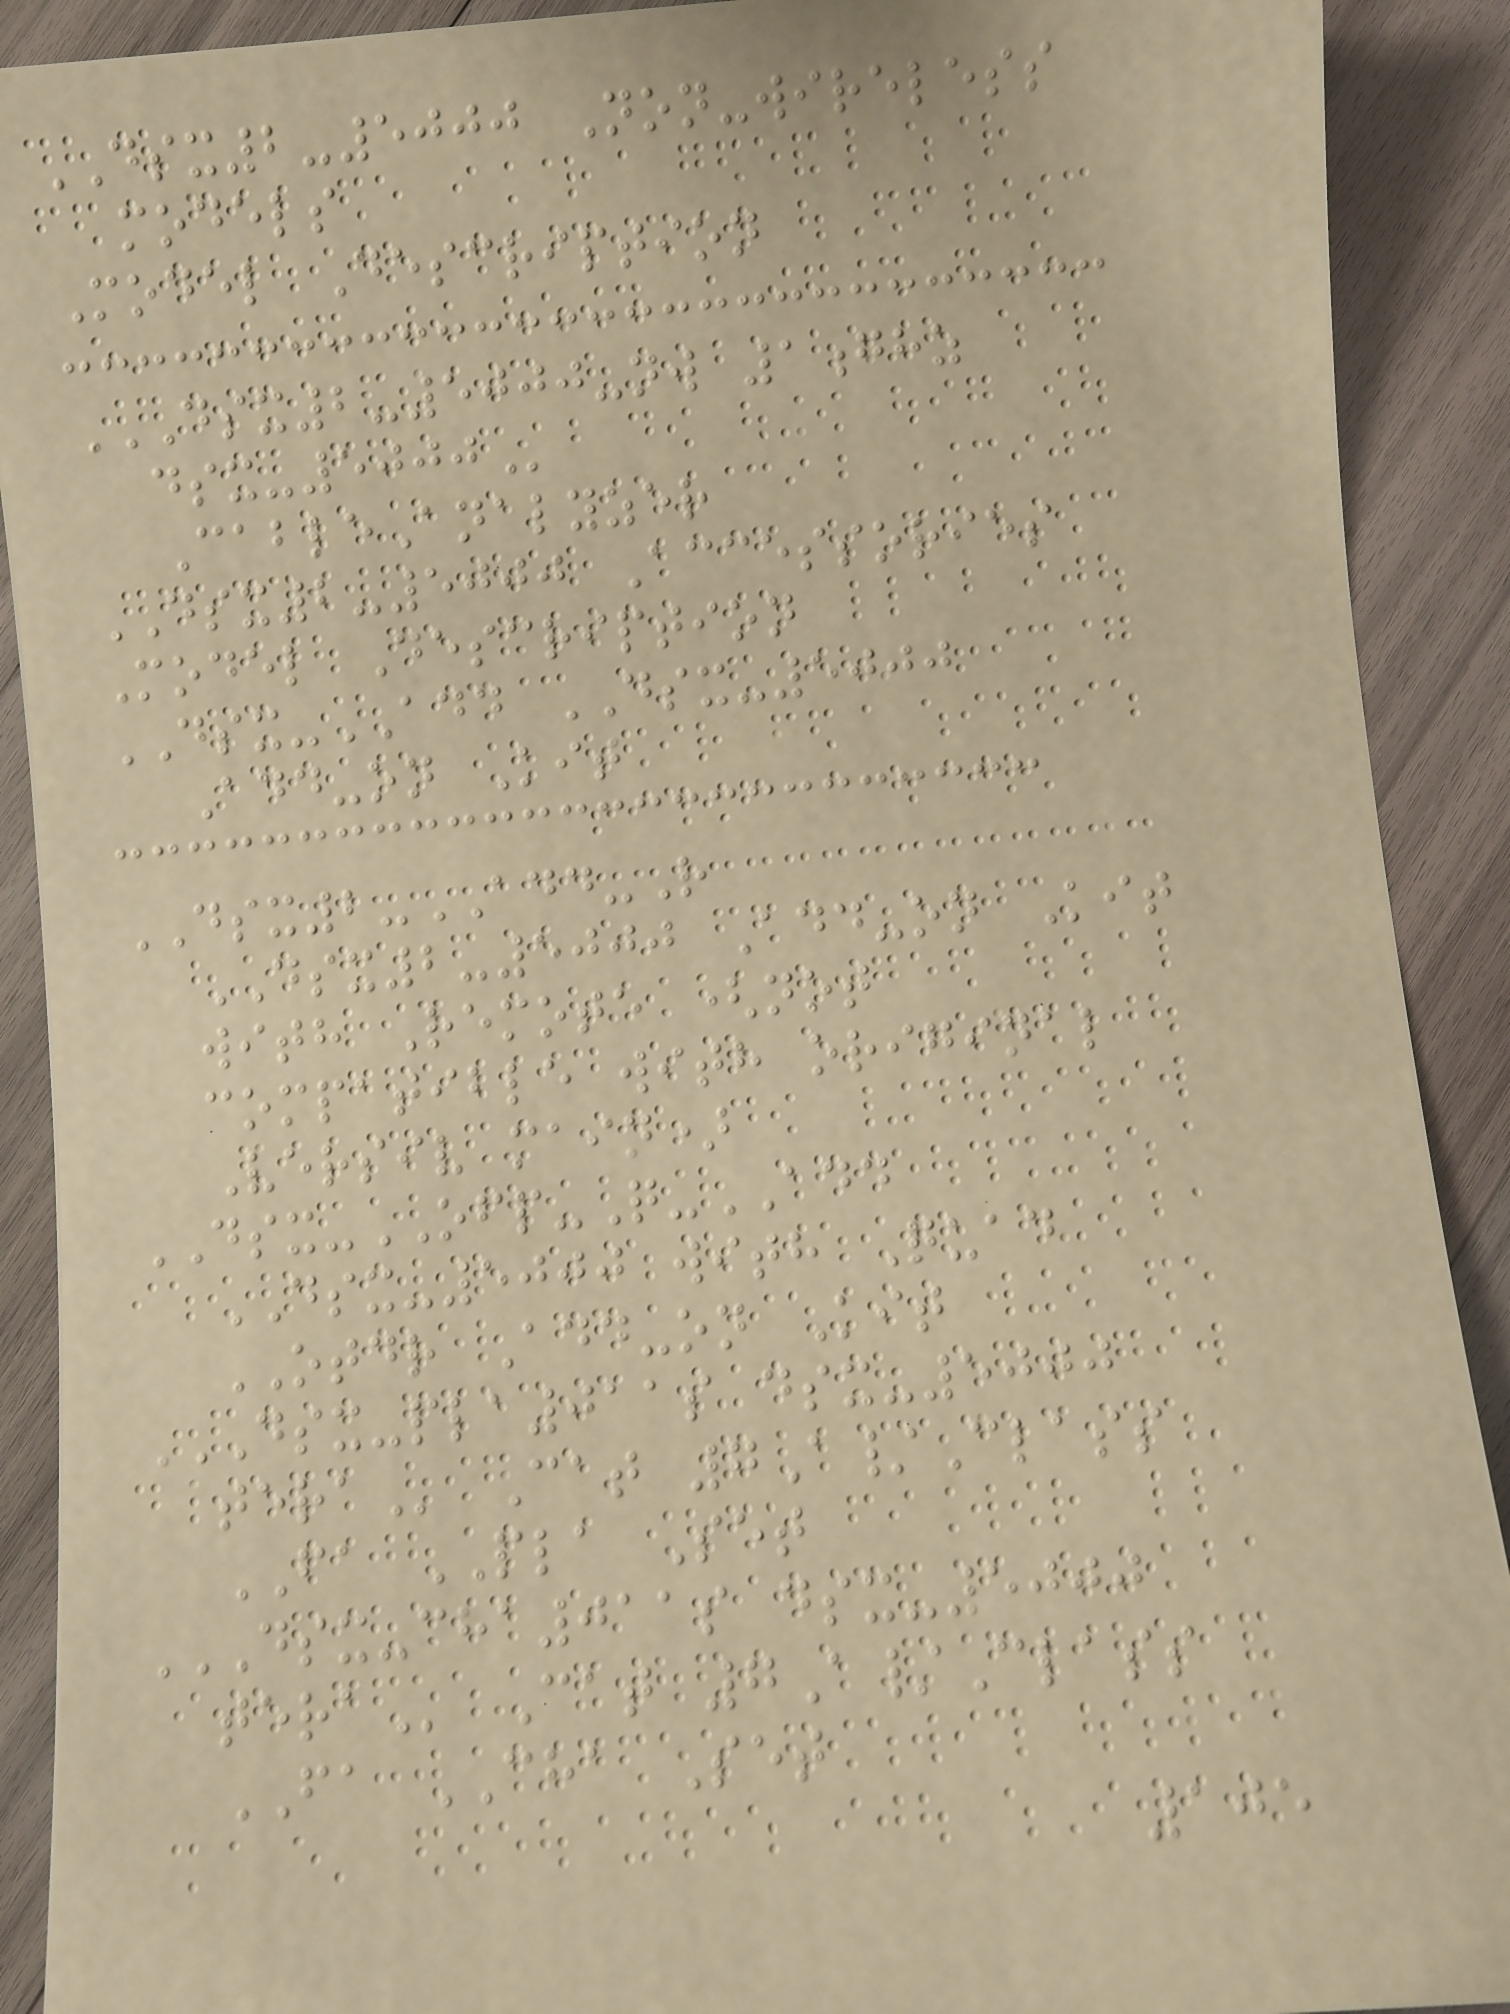DSX2-5000 Non-wireless
models
Model Description
DSX2-5000-NW 1GHZ
DSX-5000
CableAnalyzer
DSX2-5000 Accessories
Model Description
DSX-ADD DSX-5000
Add-on Kit
DSX2-ADD-R
DSX2-5000 Add-on Kit
with Remote (not
compatible with original
Versiv main)
DSX-OFP-Q-ADD
DSX-5000 with Quad
OTDR Add-on Kit
DSX-PLA011S DSX-5000
TERA Cat 7A/Class
FA PLA Set
DSX-CHA011S DSX-5000
TERA Cat 7A/Class
FA CHA Set
105
